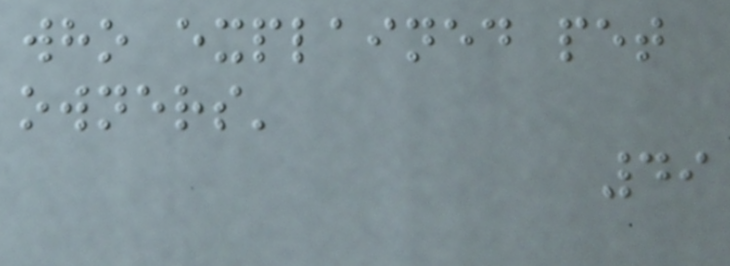who explained pet
owners'
49
